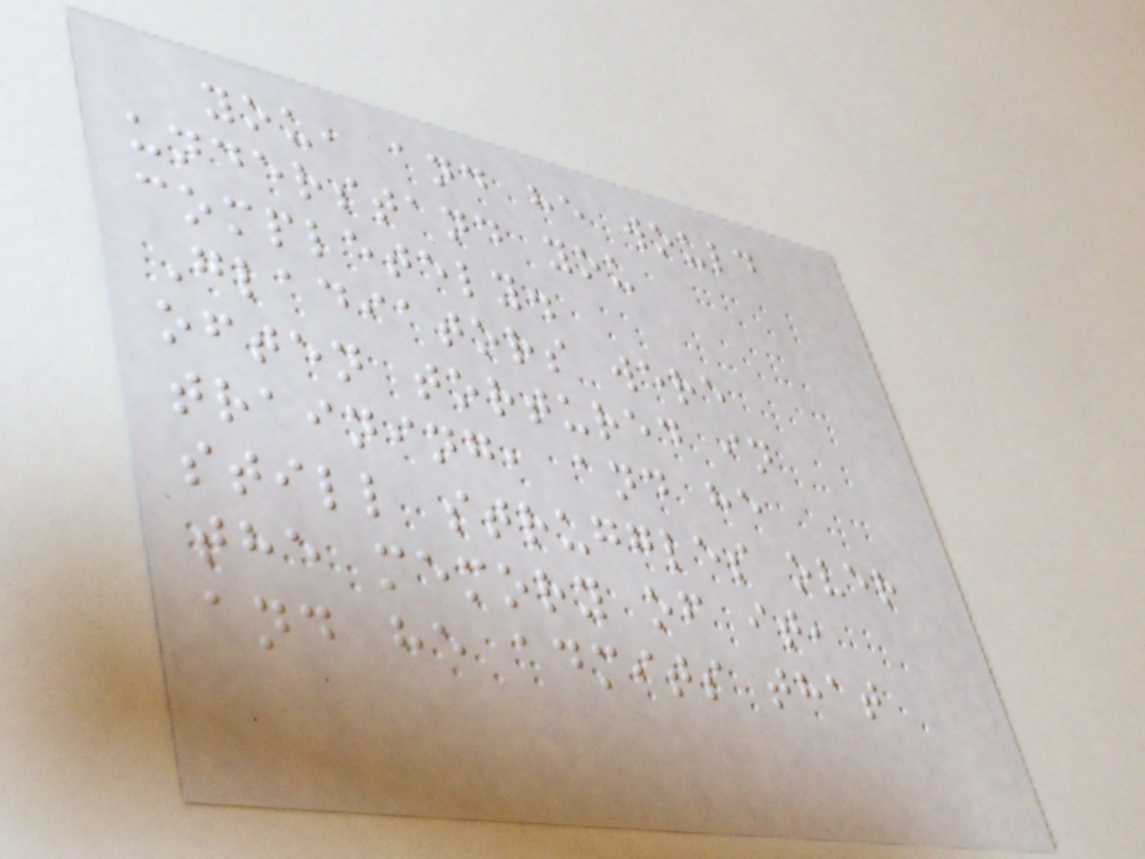you, and he would
understand you
completely.
Gladiators were
often tortured in
training, and he
still struggles over
the memory of it,
and he admits that
